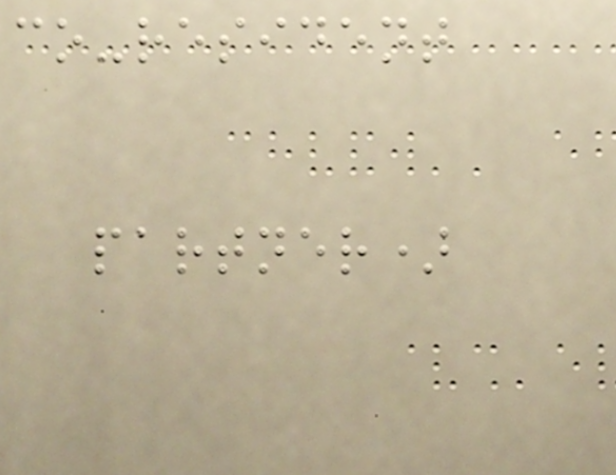co-resident
partner)
